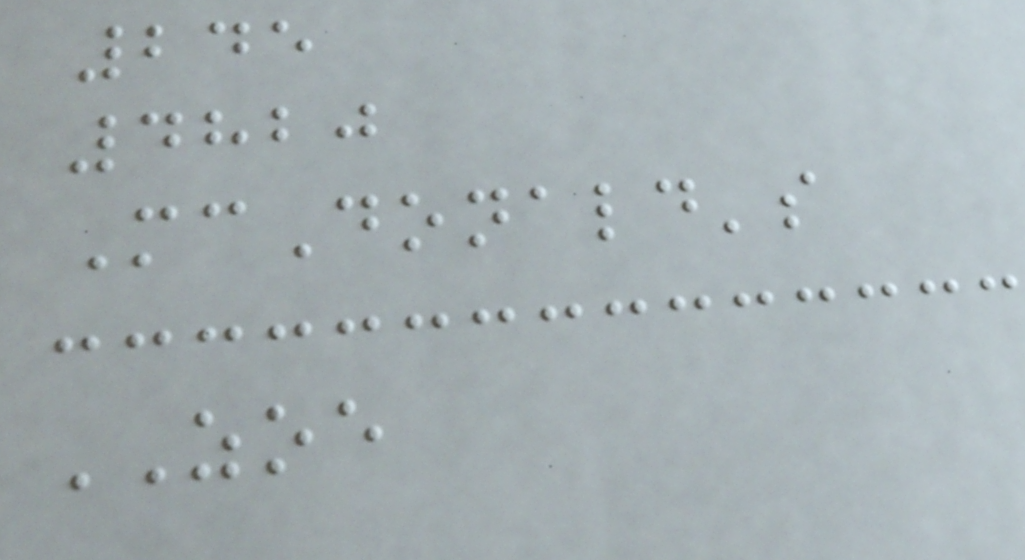245
4820
McDonald's
ZOE
